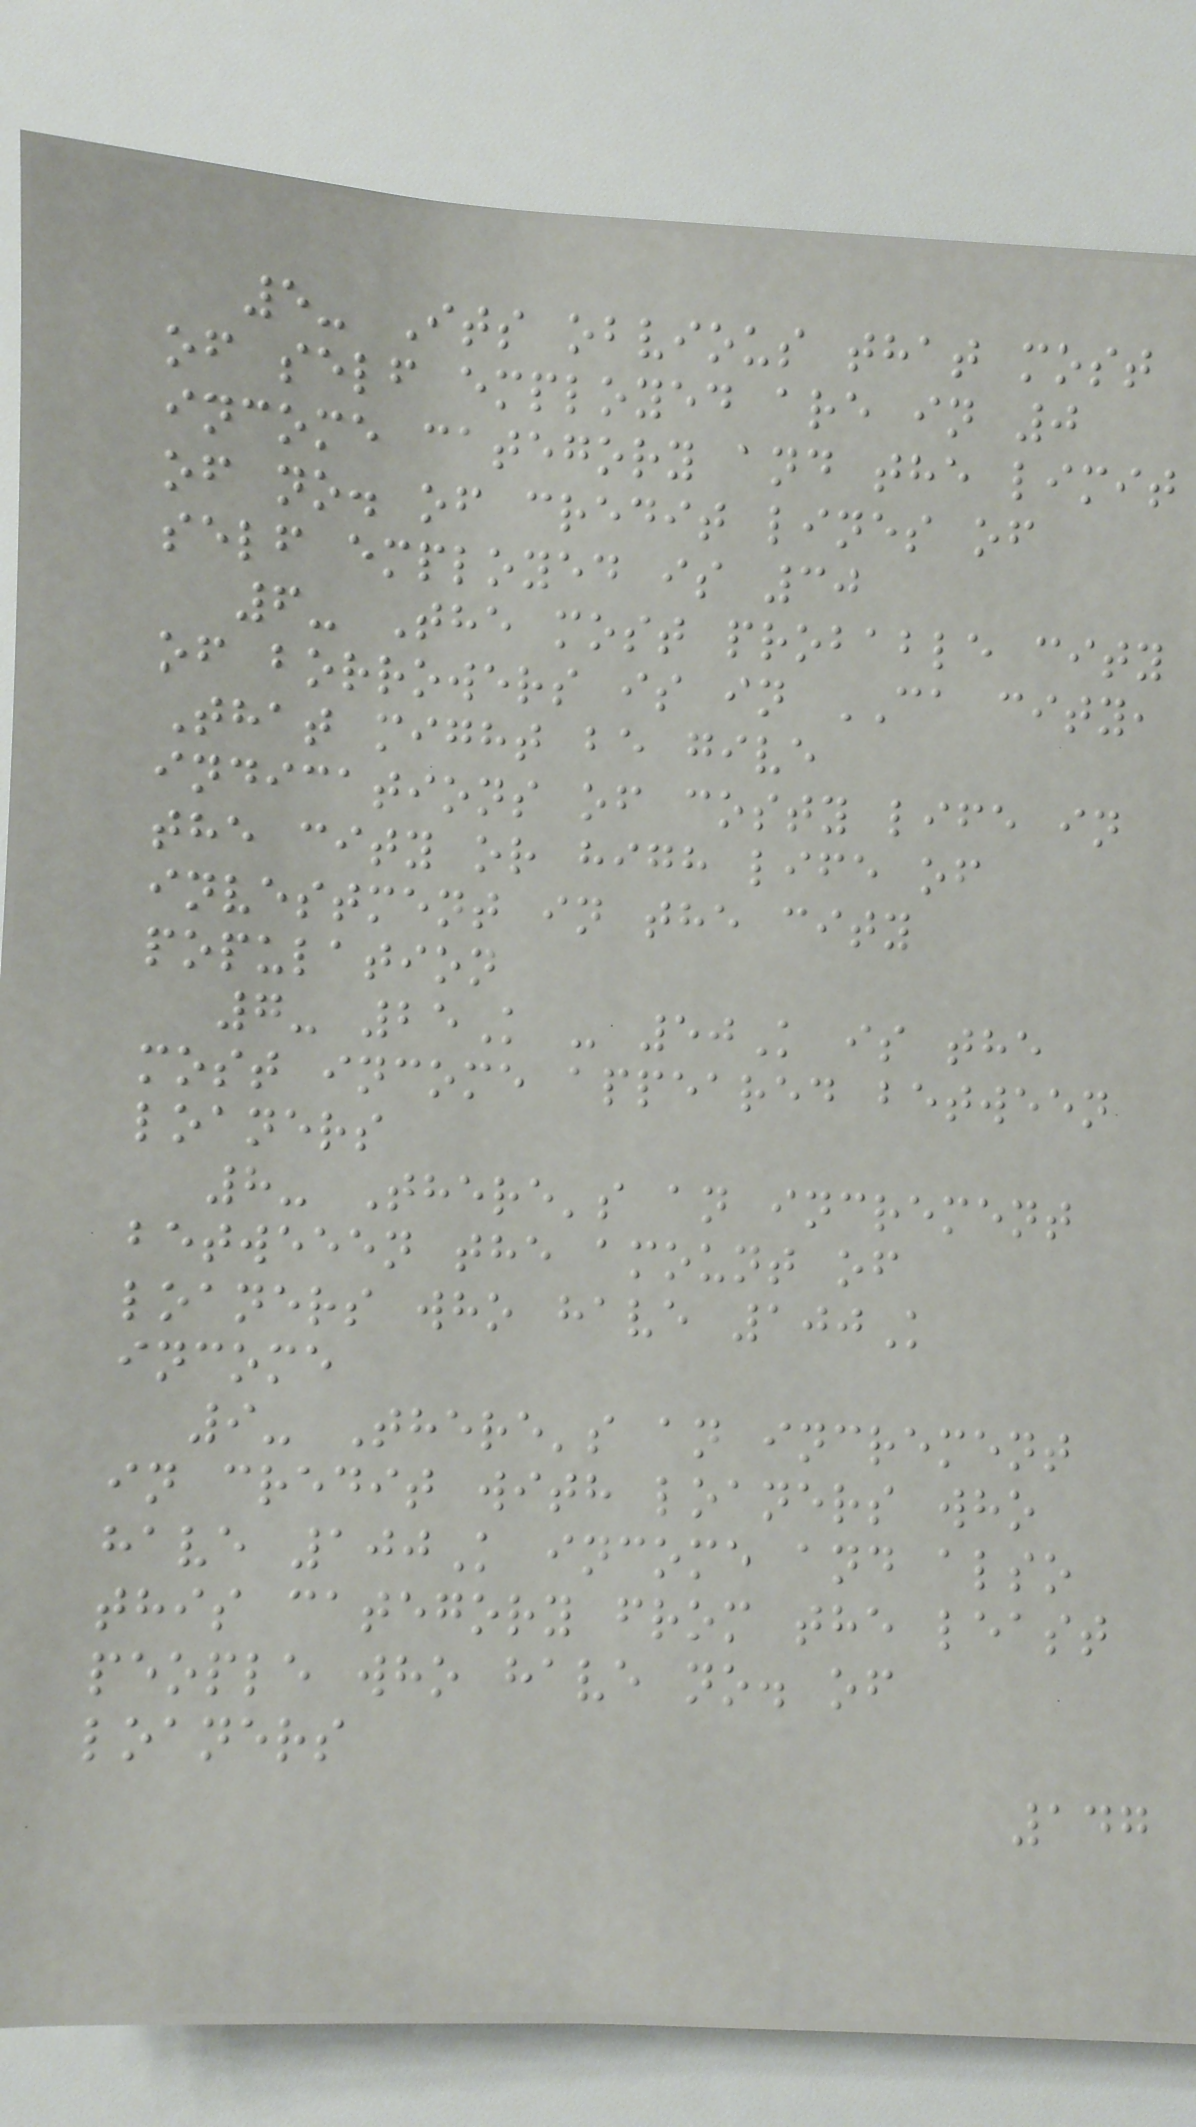5- Its obvious that most
of self employed are in 0
income category and the limit
of no. of credit lines of
self employed is 30
6- The most probable city
of borrowers is in CA city,
That might be give
indications of costy life in
the city or high life of
investment in the city
population
7- 25K - 50K is the
most income appeared between
loaners
8- There's an increment
betweeen the amount of
loaners who have 100K
income
9- There's an increment
in credit with loaners who
have 100K income and also
this category from the least
people who have no. of
loaners
147
